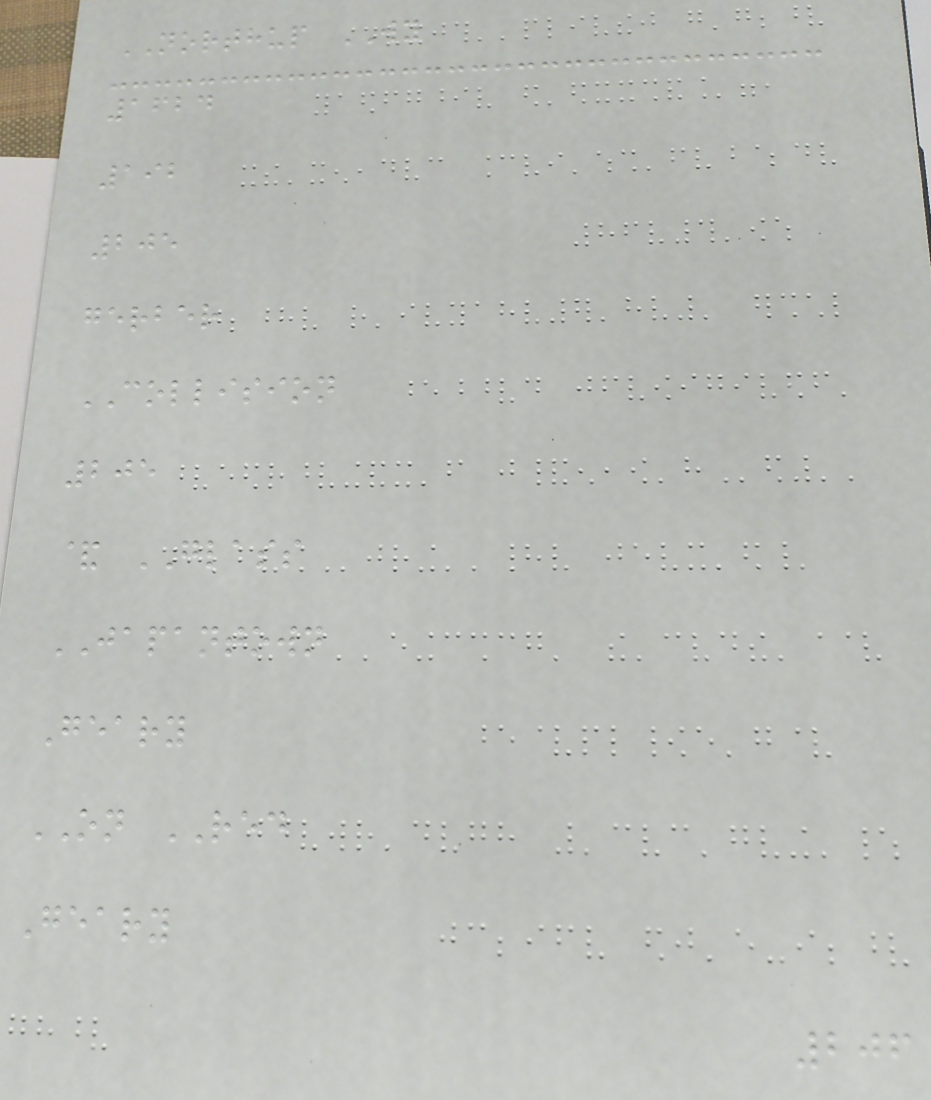NORTHUP WY
1624
192
205
gerber
COLLISION
205
& GLASS
JAPANTOWN
Geary
ON RED
Geary
206
